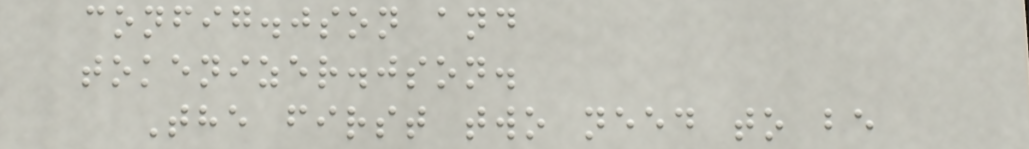config.json and
tokenizer.json.
The first two need to be
